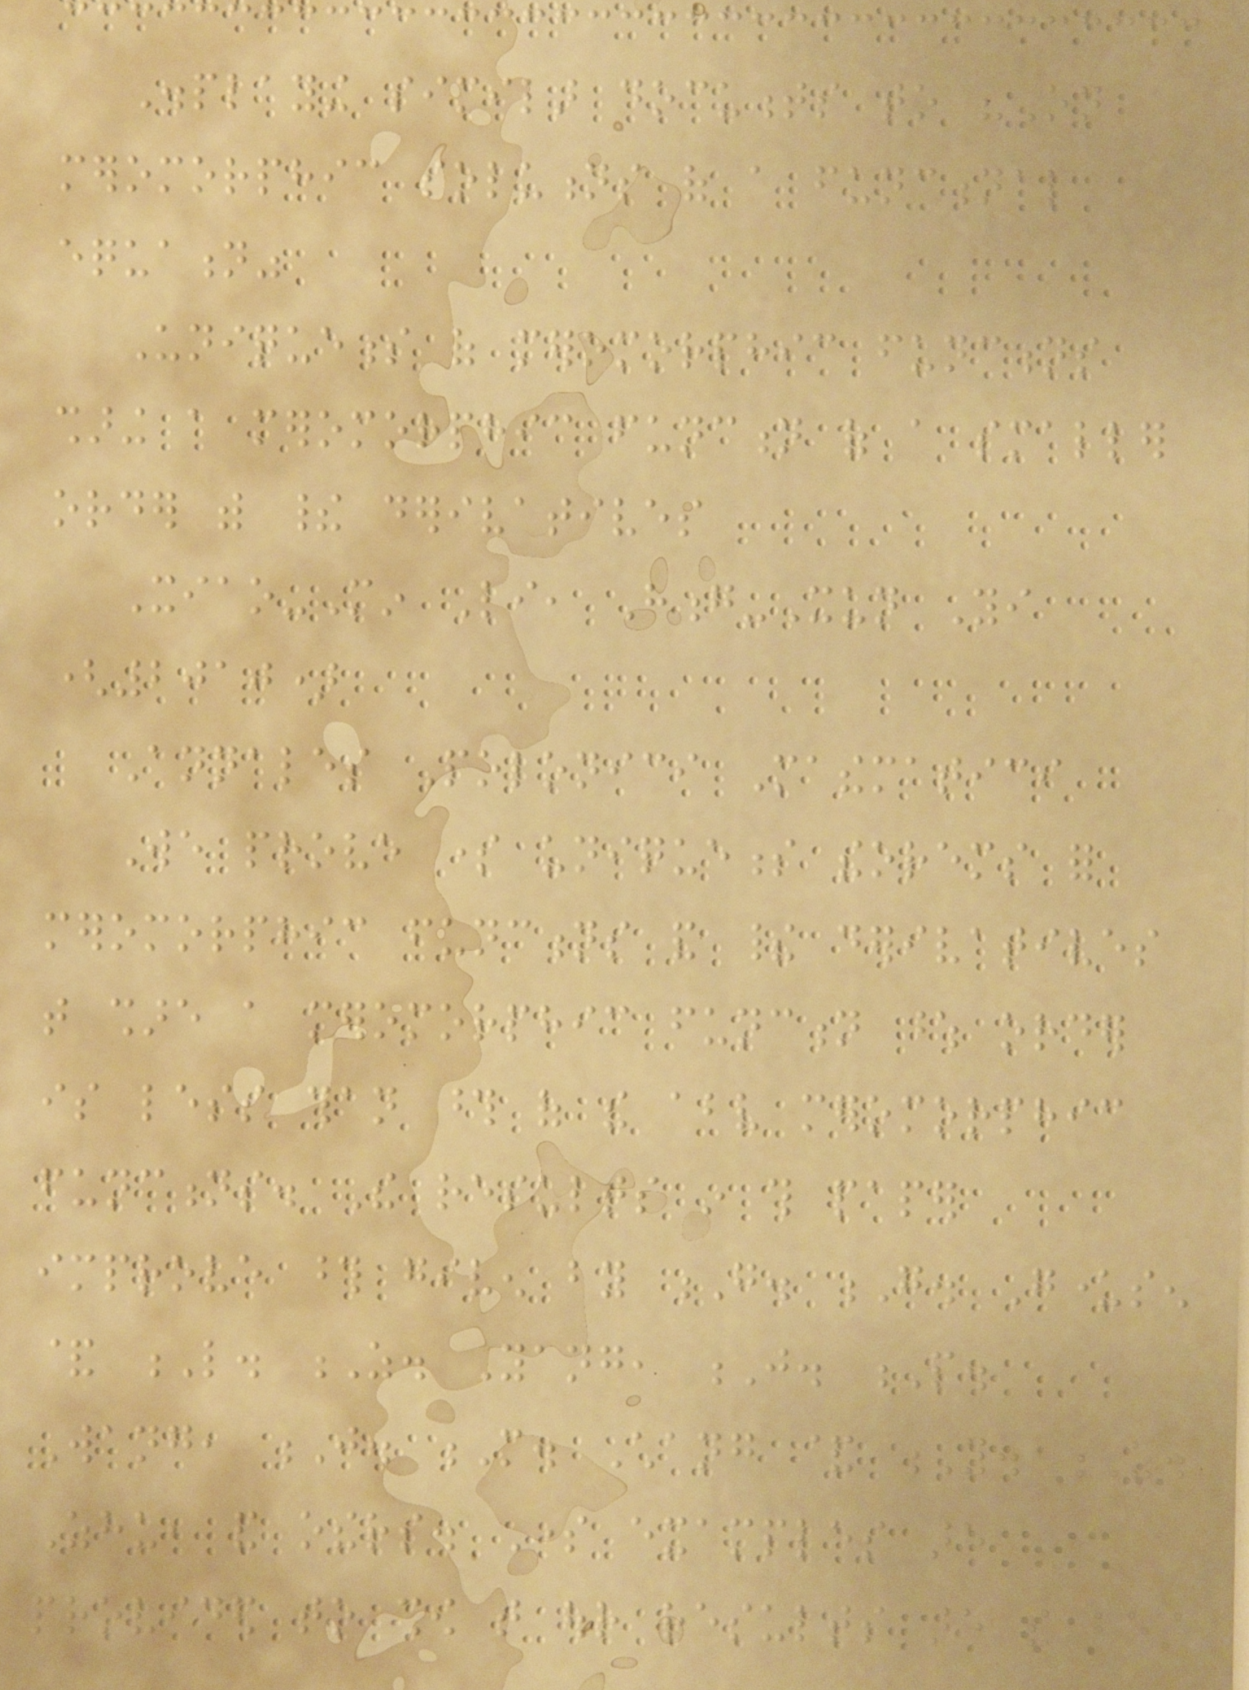Displaying similar documents to "On
meromorphic solutions of a functional
equation"
Uniqueness of meromorphic functions
sharing a meromorphic function of a smaller
order with their derivatives
Xiao-Min Li, Hong-Xun Yi
(2010)
Annales Polonici Mathematici
We prove some uniqueness theorems for
meromorphic functions and their derivatives
that share a meromorphic function whose order
is less than those of the above meromorphic
functions. The results in this paper
improve those given by G. G. Gundersen
& L. Z. Yang, J. P.
Wang, J. M. Chang & Y. Z.
Zhu, and others. Some examples are
provided to show that our results are the best
